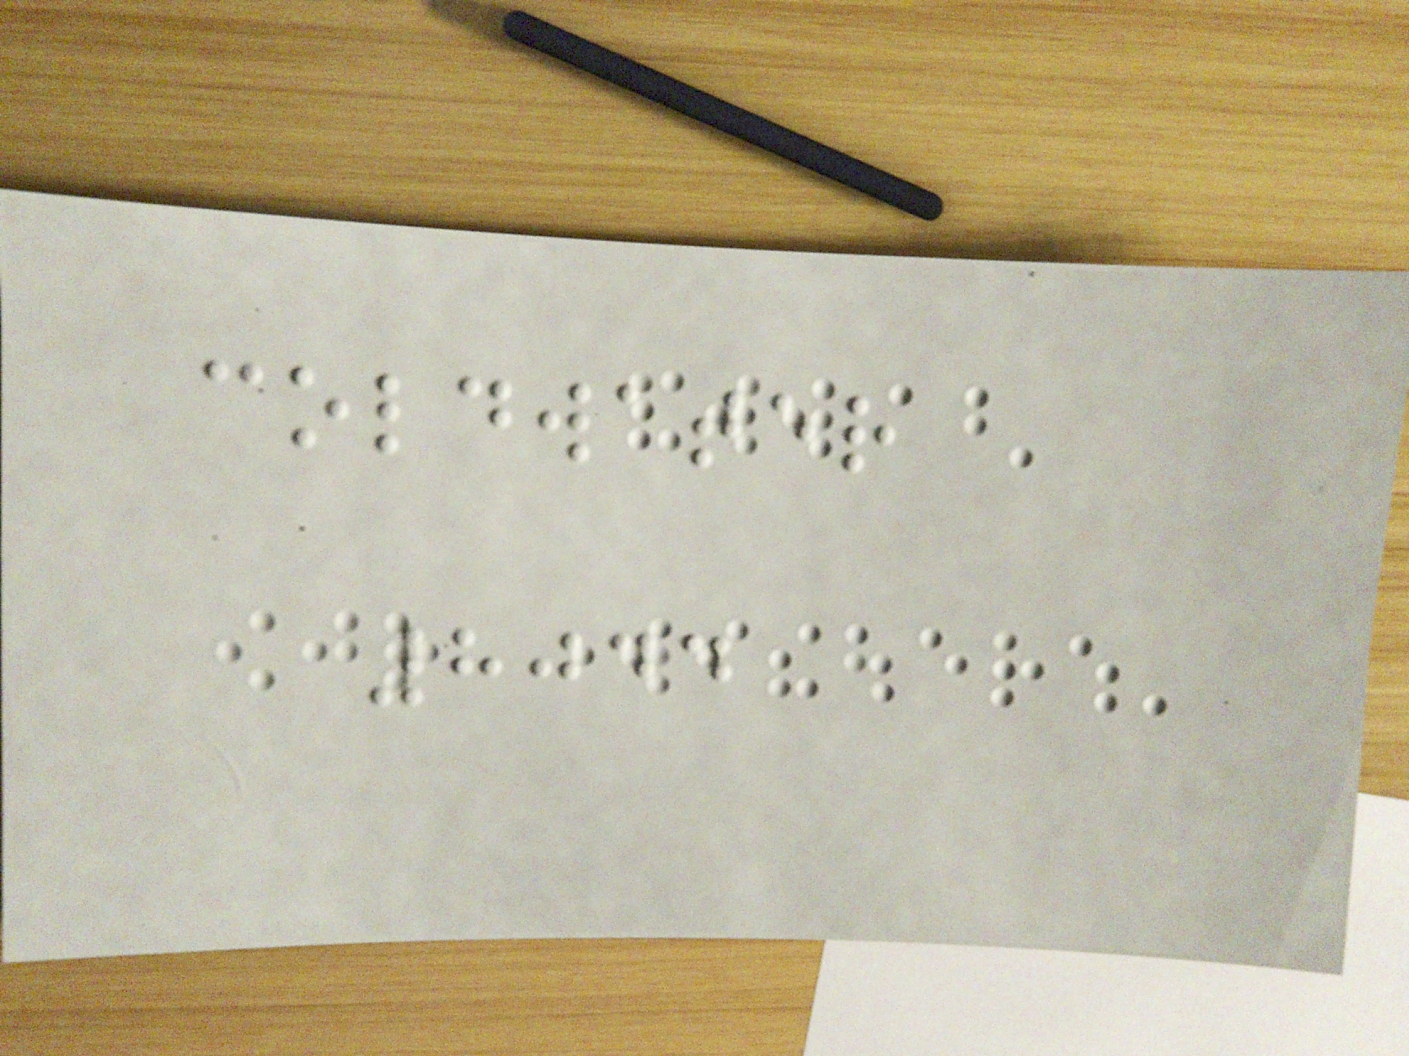coldwater
8044
